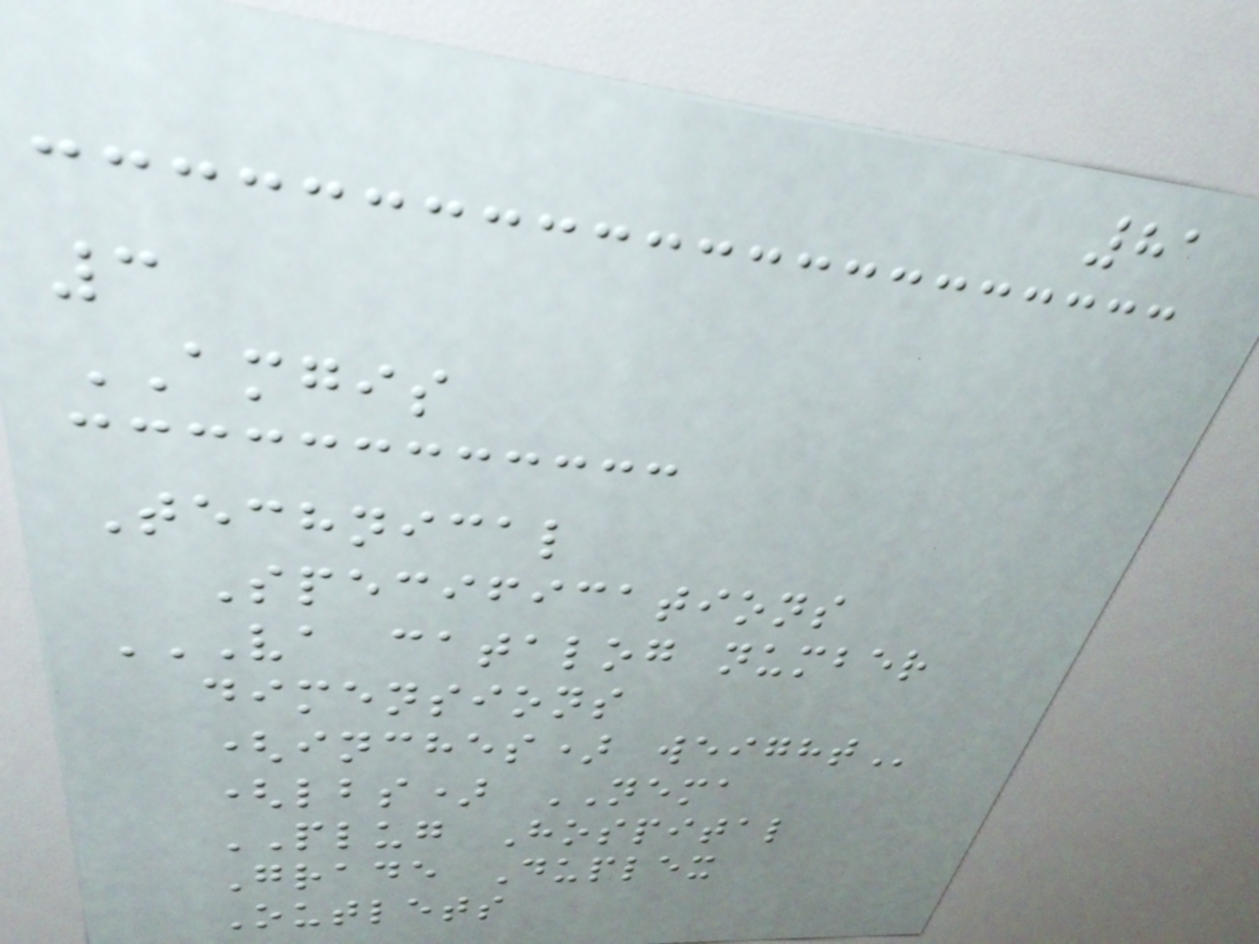81
3
AMGIS
Technical
Specifications
VA CATALOG NUMBER
DIMENSIONS
(INCHES) WEIGHT
(lbs) NEMA
PLUG Hospital
Grade Duplex
Outlets
